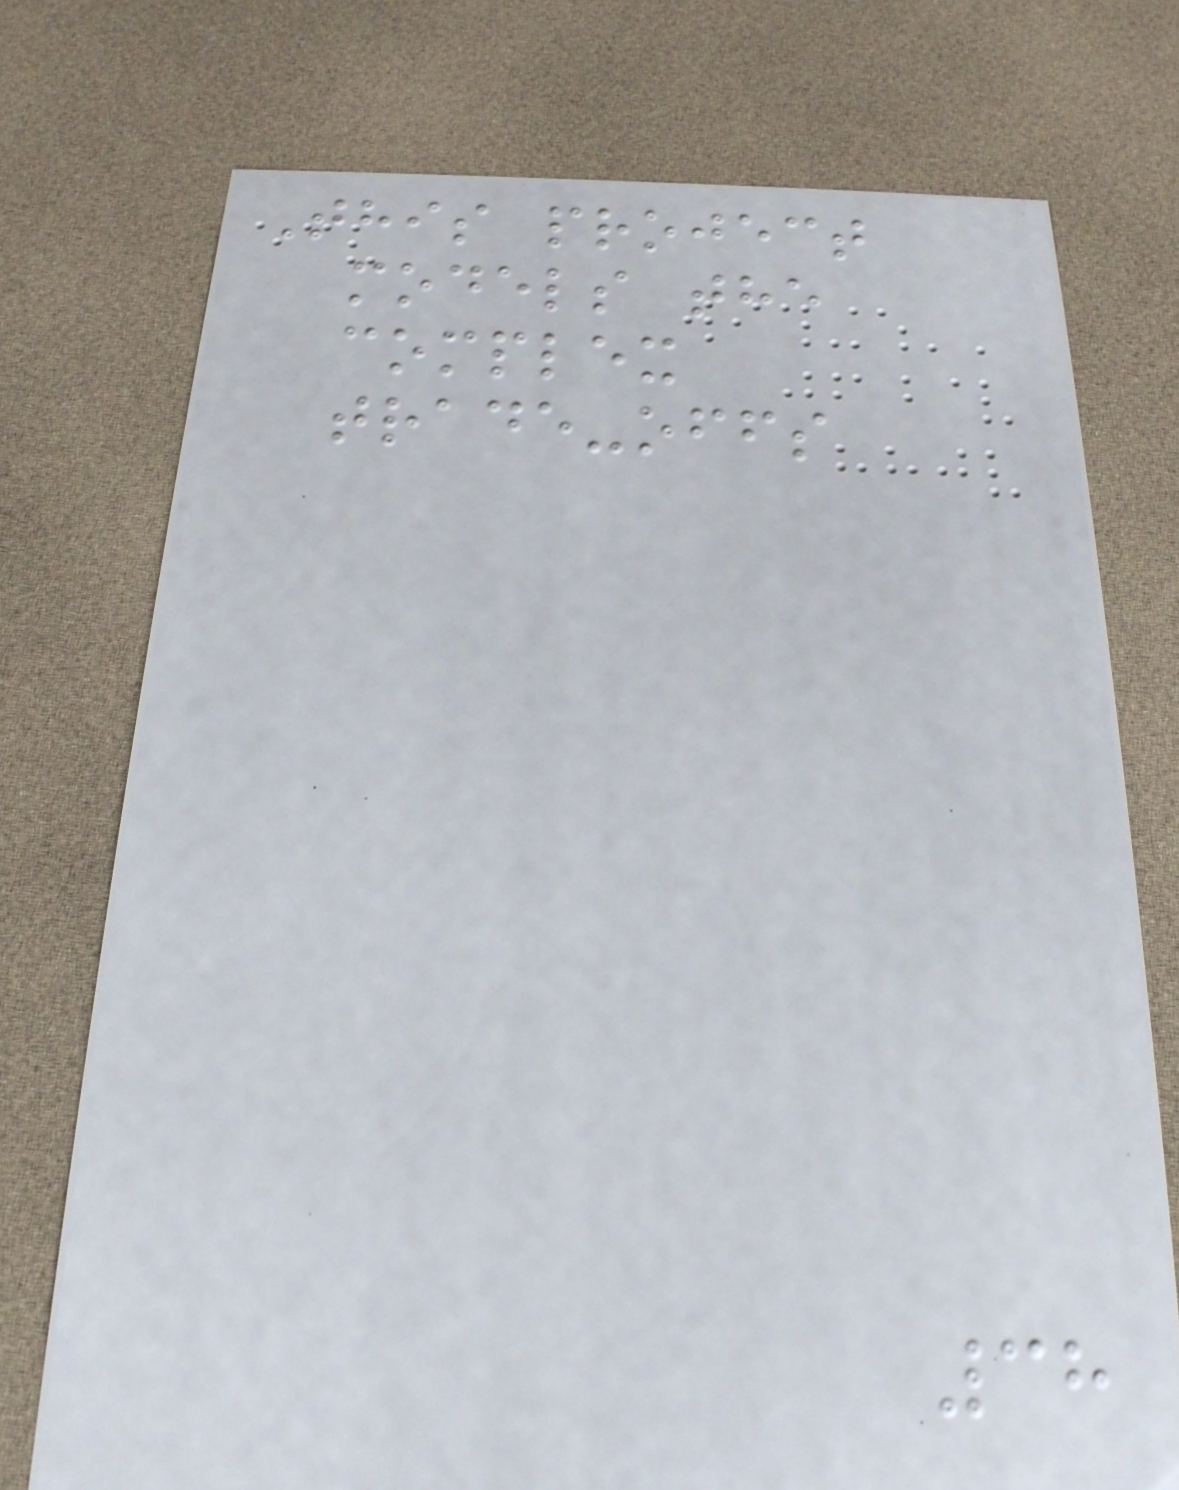This project
models the
complex
trade-offs
38
